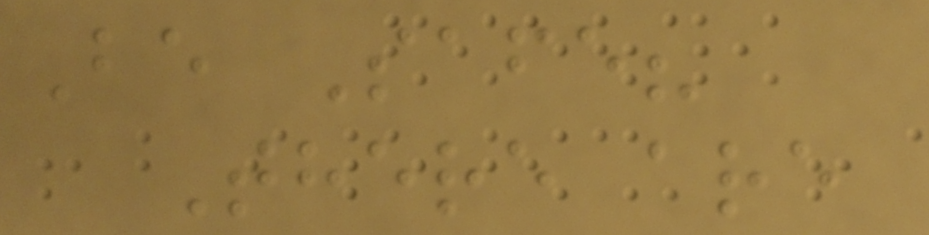Be Safe?
There are
